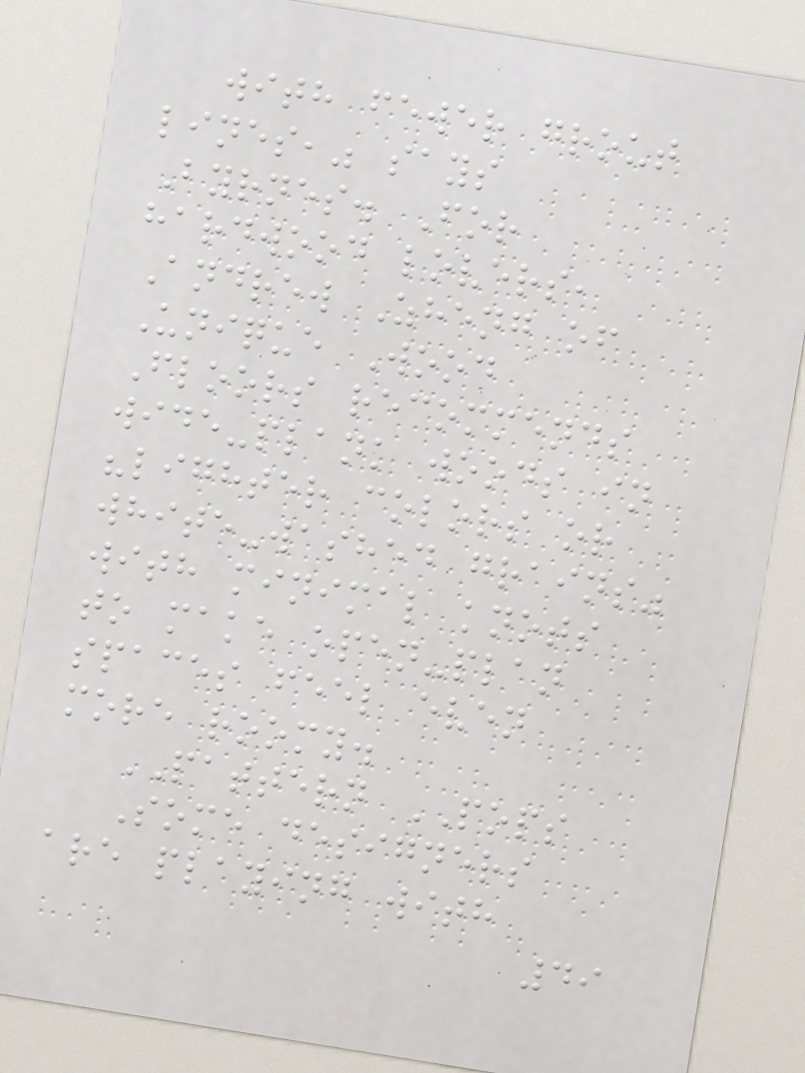with fewer grout
lines," says
Byrnes. For
hardwood lovers,
Andrew Zheng of
Unique Wood
Floors recommends
wide-plank woods in
"lighter colors or
white-washed grains"
with minimal knots
to make open-plan
spaces feel even
more roomy.
PATTERN POPS
Some designers
are playing with
49
